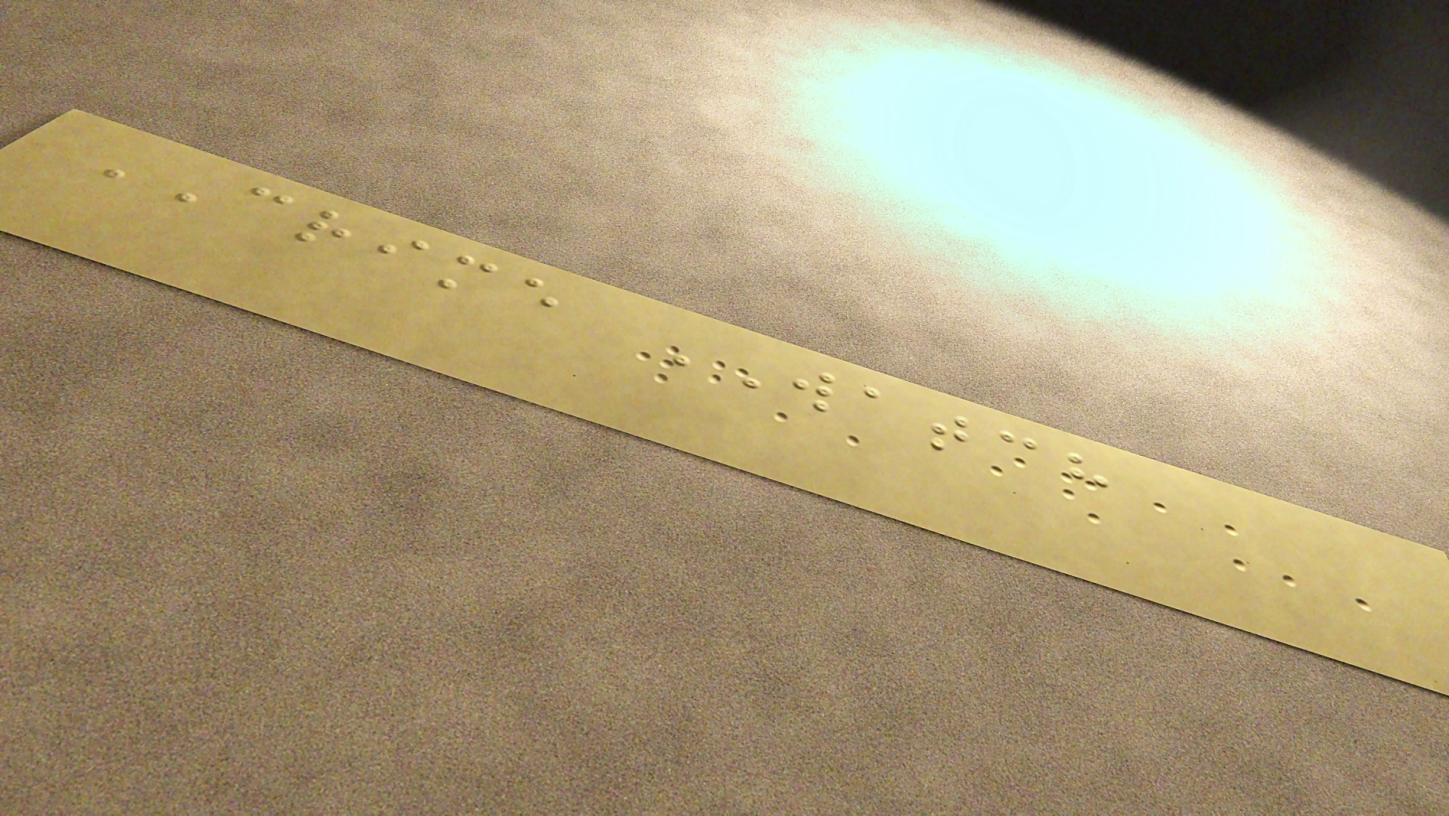CRIME WATCH
